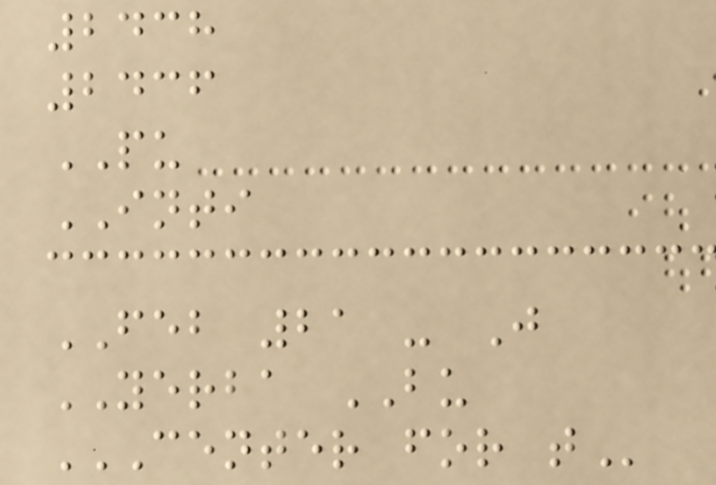2438
2436
PU
INTI
FEB 21 - J
YERBA BU
CENTER FOR T
